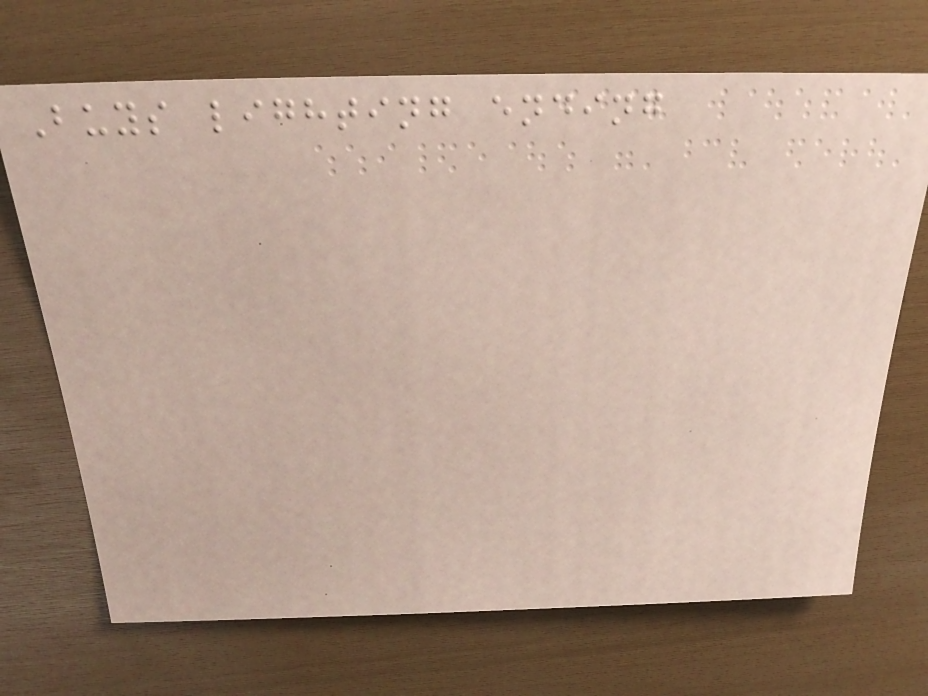Buys lighting ending
